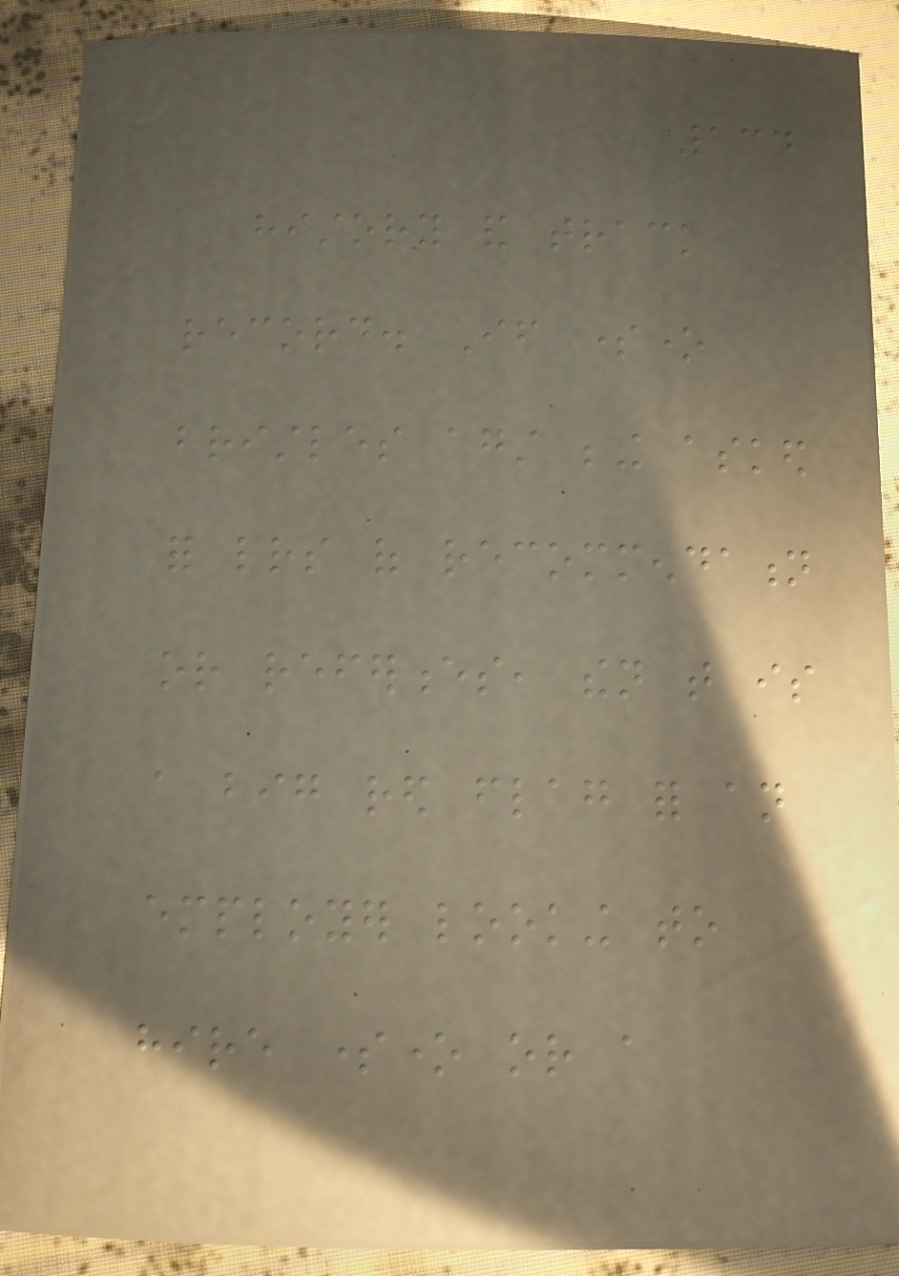134
history and track
record. If someone
bristles against being asked
for letters of recommendation
or references, then that is
a big red flag for an
employer looking to
hire someone or a
